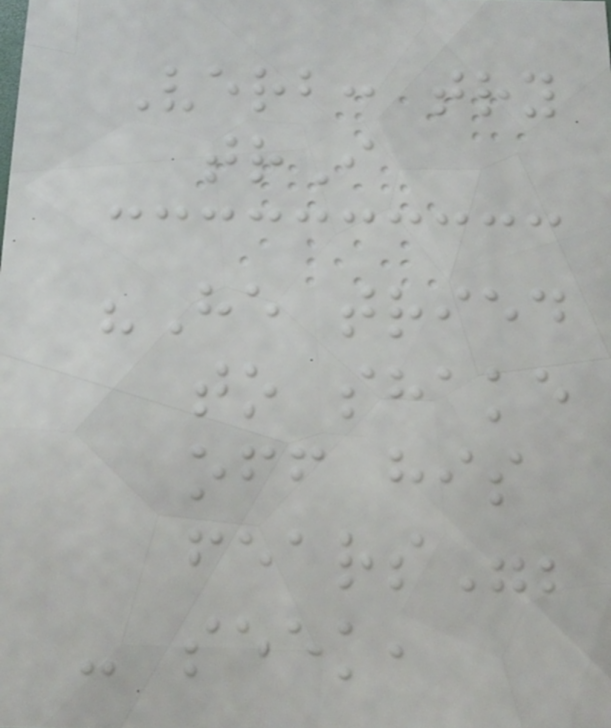Verb: try
trI
"He tried
to shake
off his
fears";
- seek,
